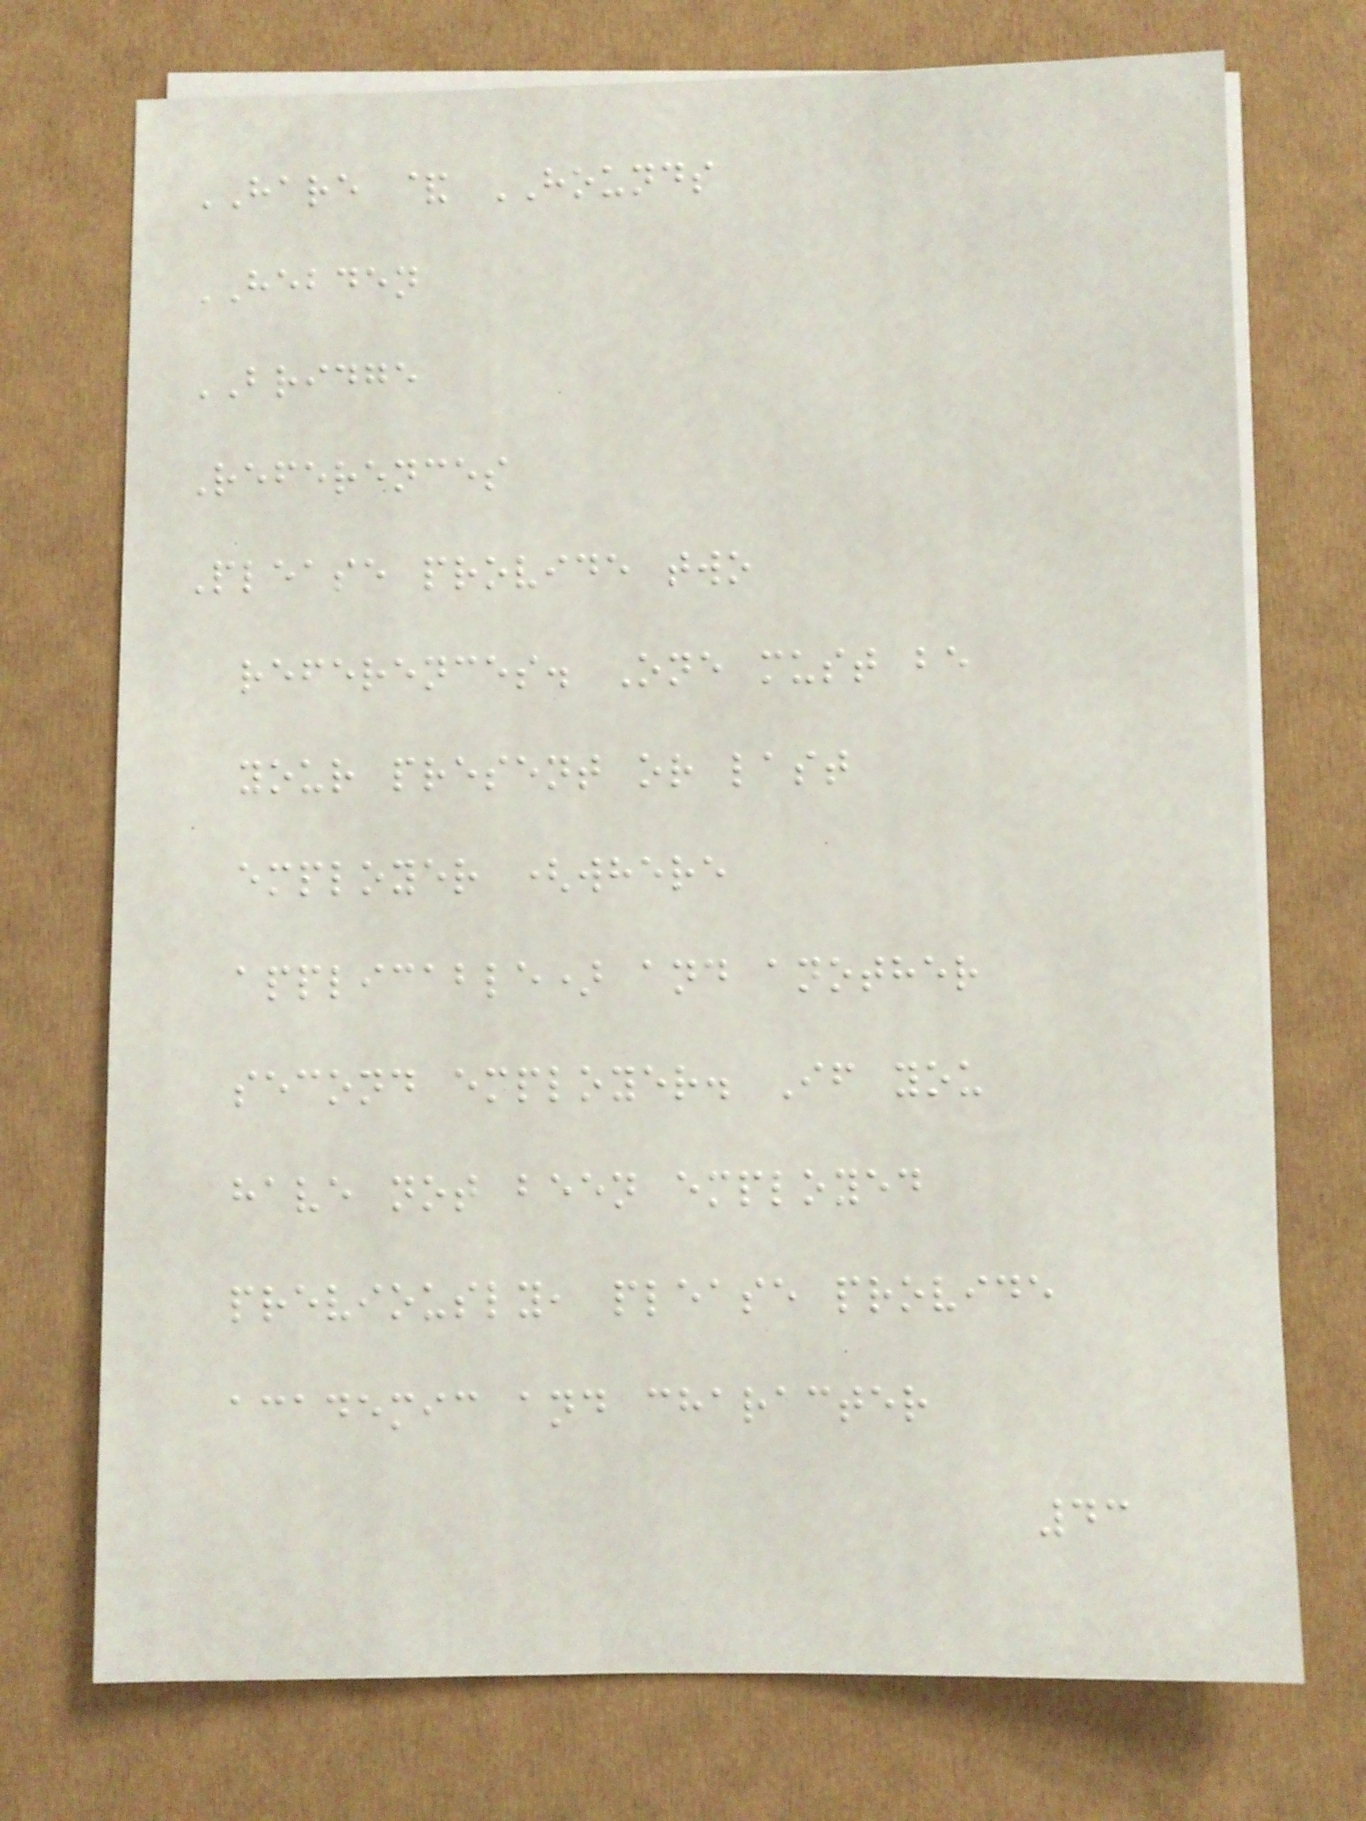HARE & HOUNDS
HEBDEN
BRIDGE
References
Please provide two
references. One must be
your present or last
employer (where
applicable) and another
second employer. If you
have not been employed
previously, please provide
academic and character
43
